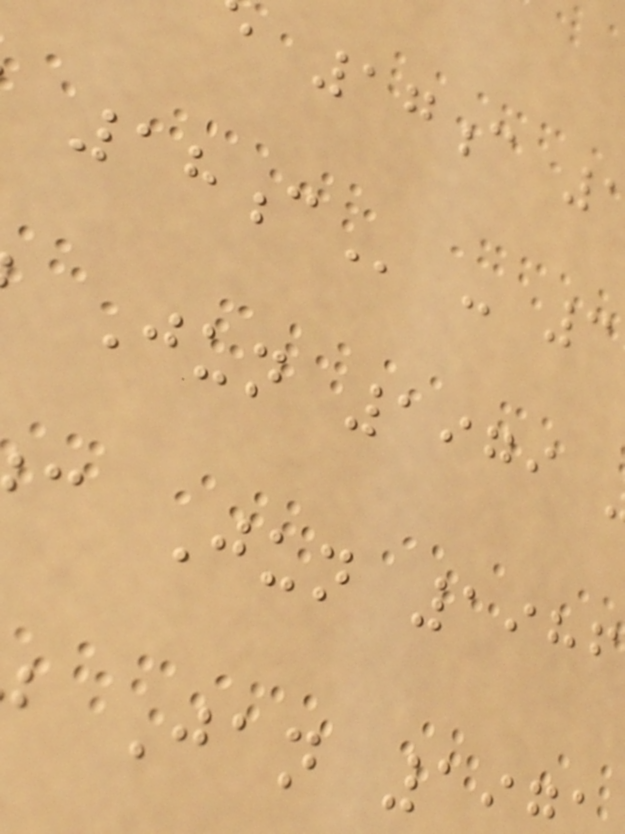Jun 1979
c Jun 1986
Jan 19
